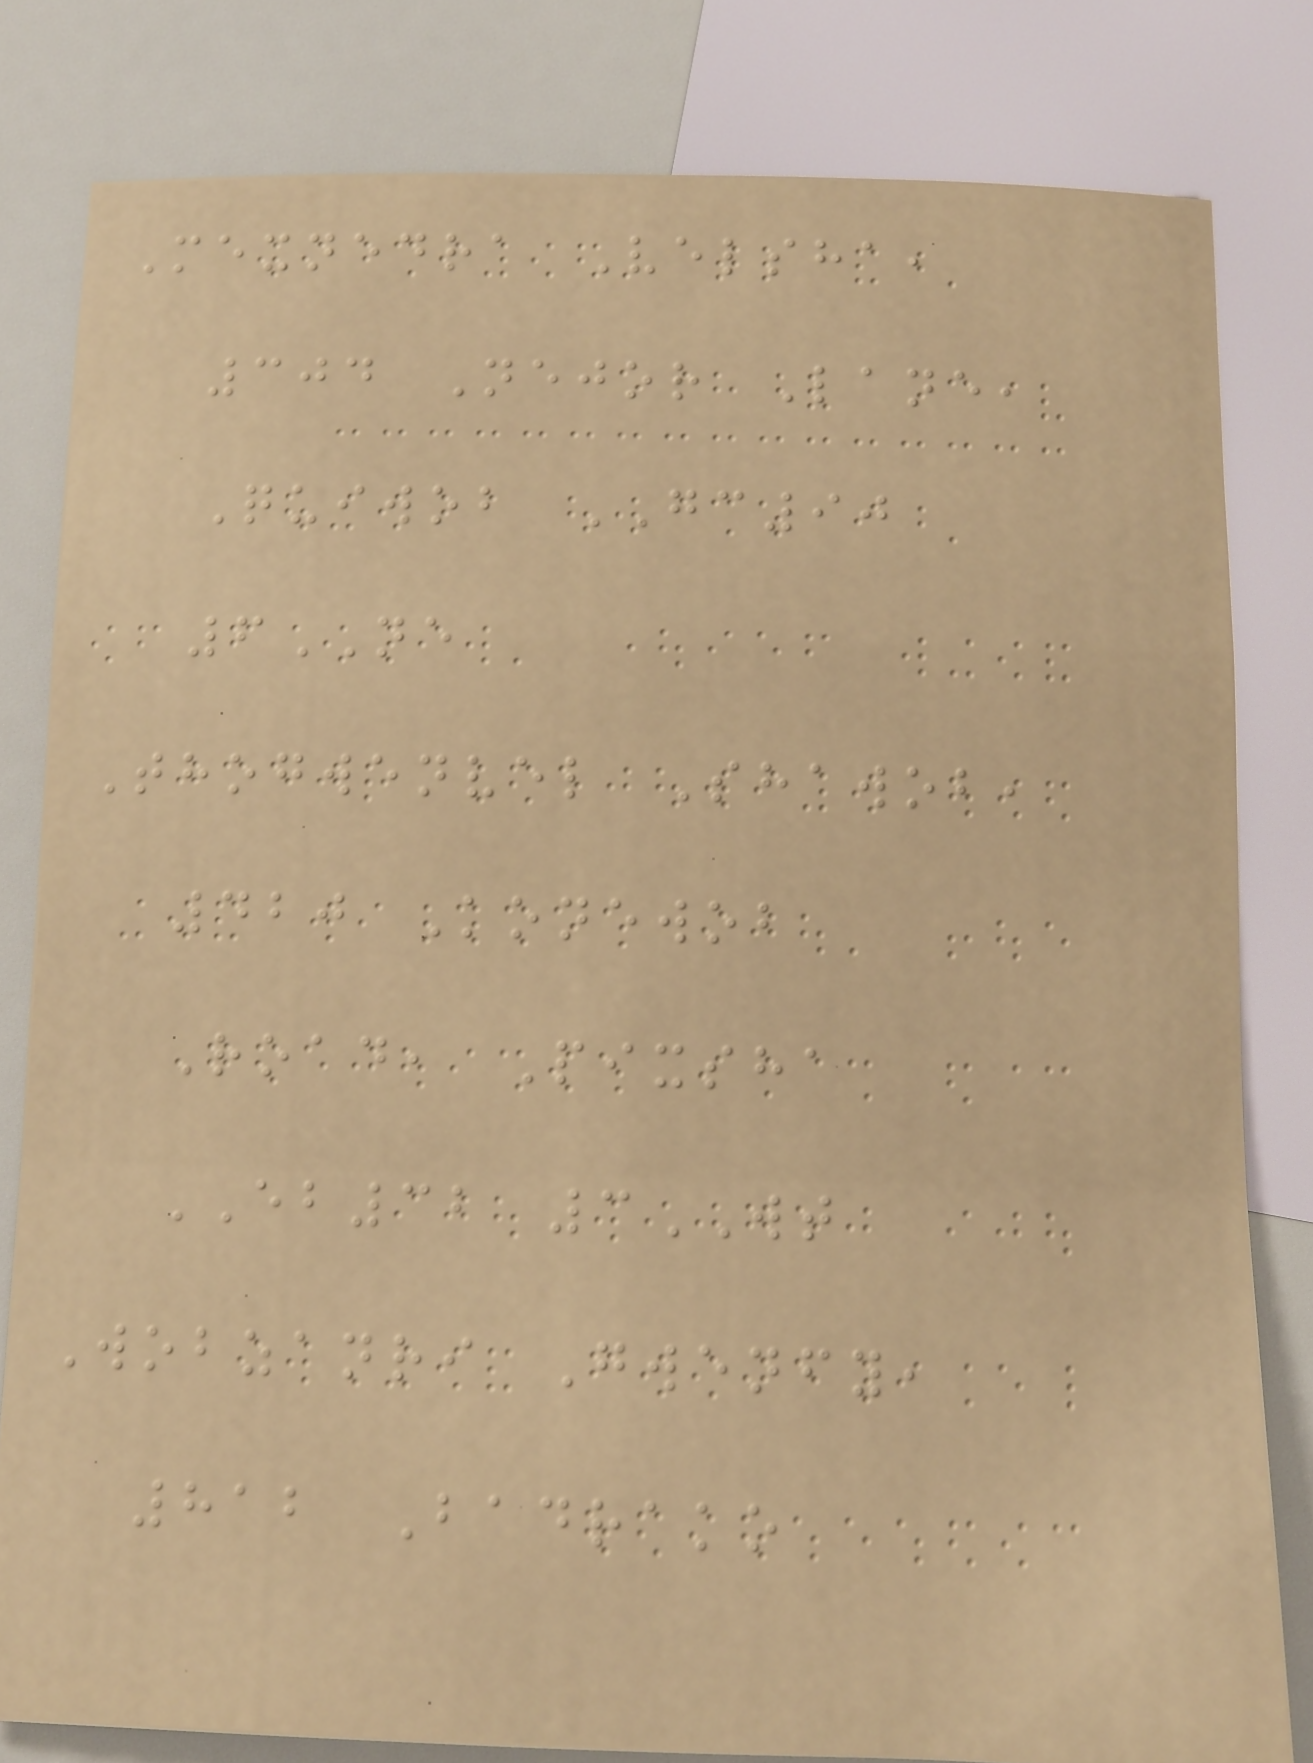Mexnedra Velsha,
304 Nejor Lane,
Quiwob GC90
6NE
Thogwenvel Shawob,
420 Konewob
Road, Pixsha
EB32 3WT
Wobzanri Gwenfy,
812 Badrako
